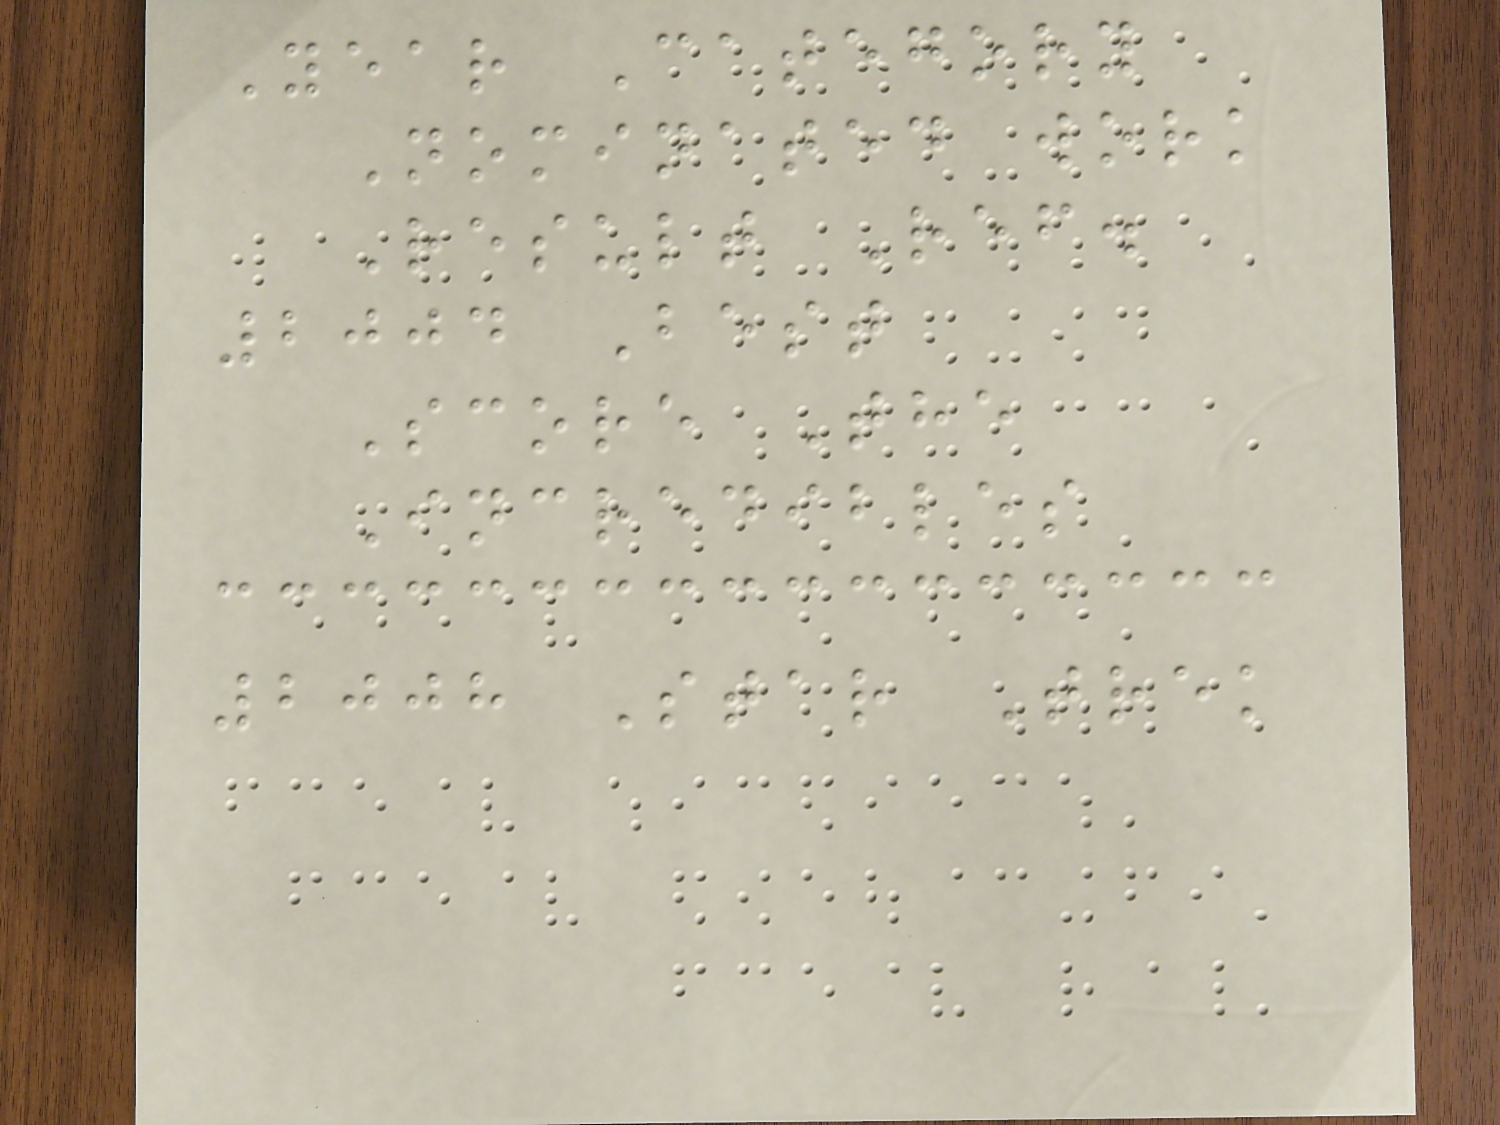Year Category
Nominated work
Result Ref.
2004 Best
Score The
Incredibles
2008 Star Trek
